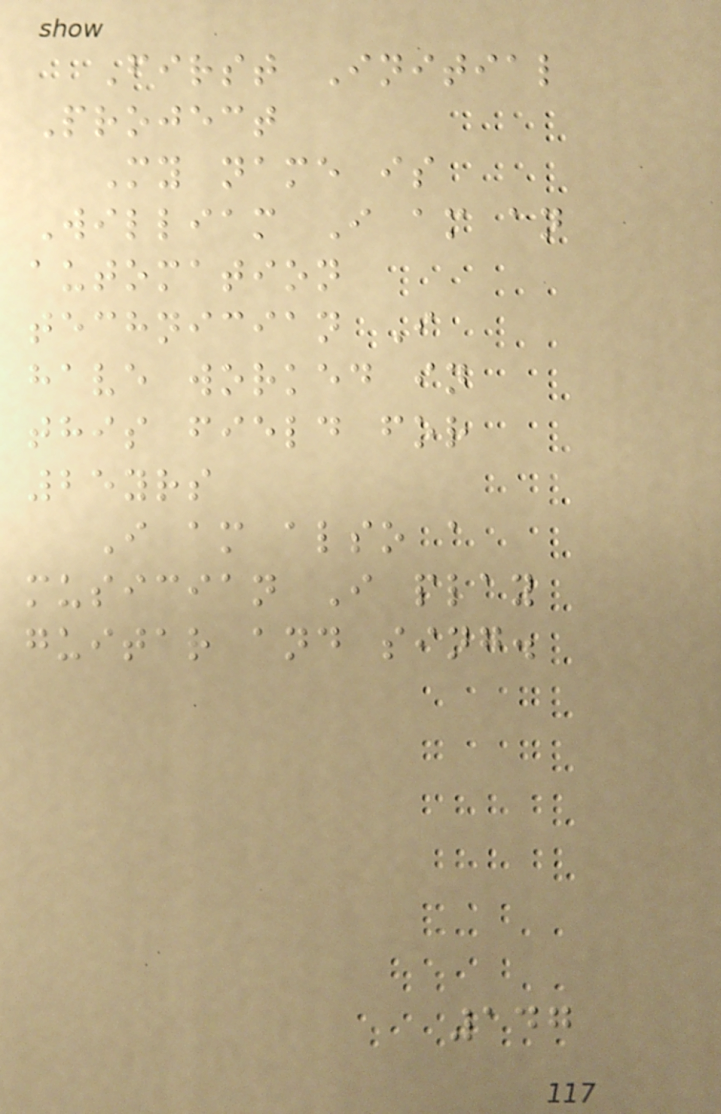First Initial
Project
My name is
William I am an
automation
technician I
have worked in
this field for
25yrs
I am also a
musician I play
guitar and sing.
147
